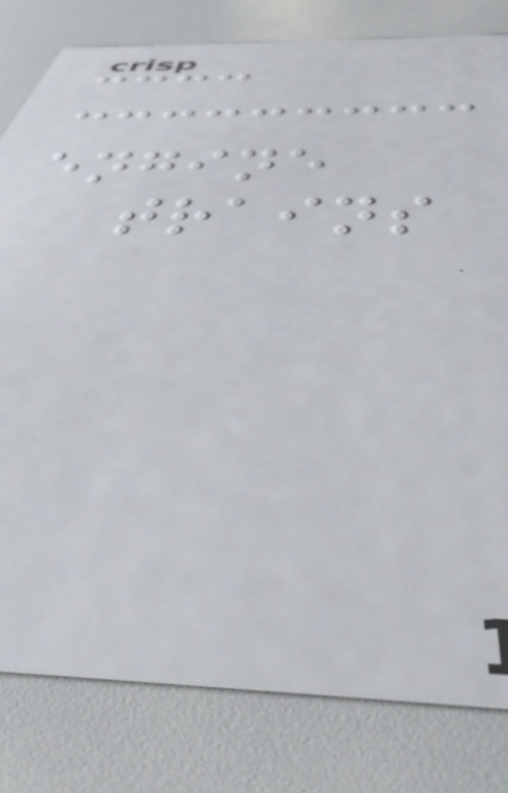engine
trains
